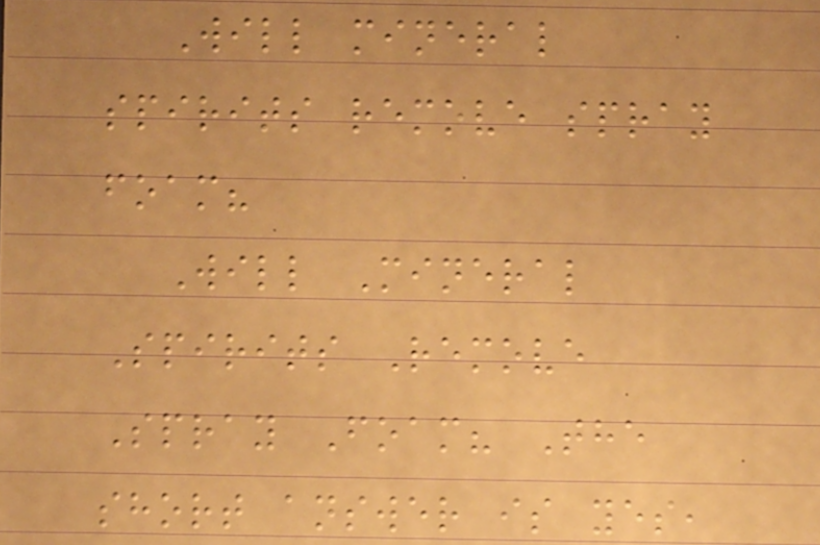Will mineral
spirits remove spray
foam?
Will Mineral
Spirits Remove
Spray Foam? The
short answer is yes,
